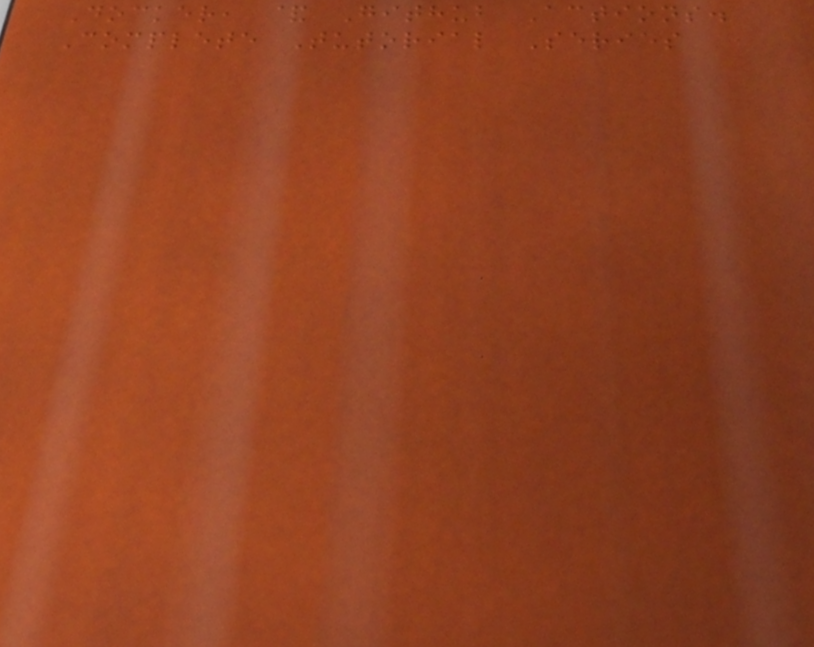Docker, & Github Actions.
Complete Tutorial Series
